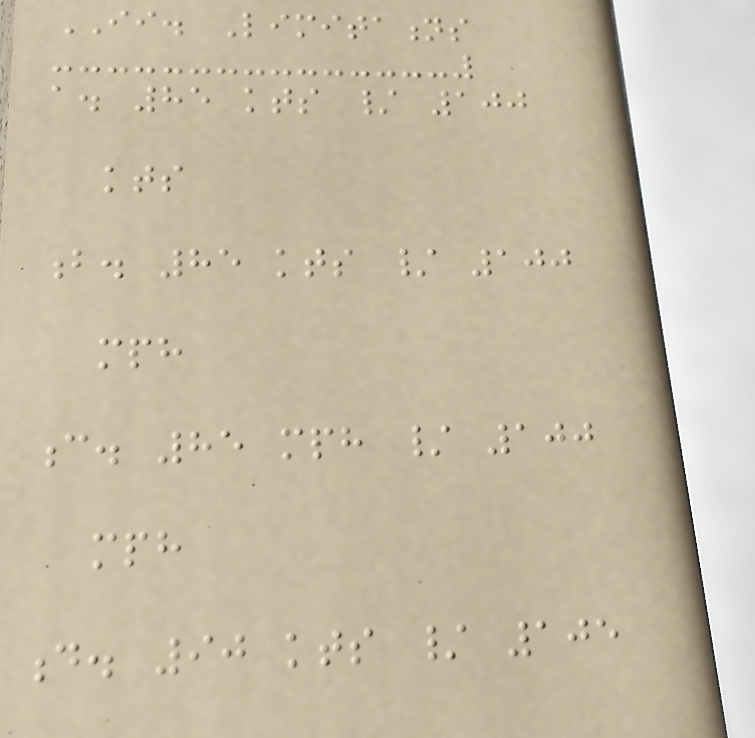II. Limitations
a. 85 kts / 100
kts
b. 85 kts / 100
mph
c. 85 mph / 100
mph
d. 90 kts / 105
